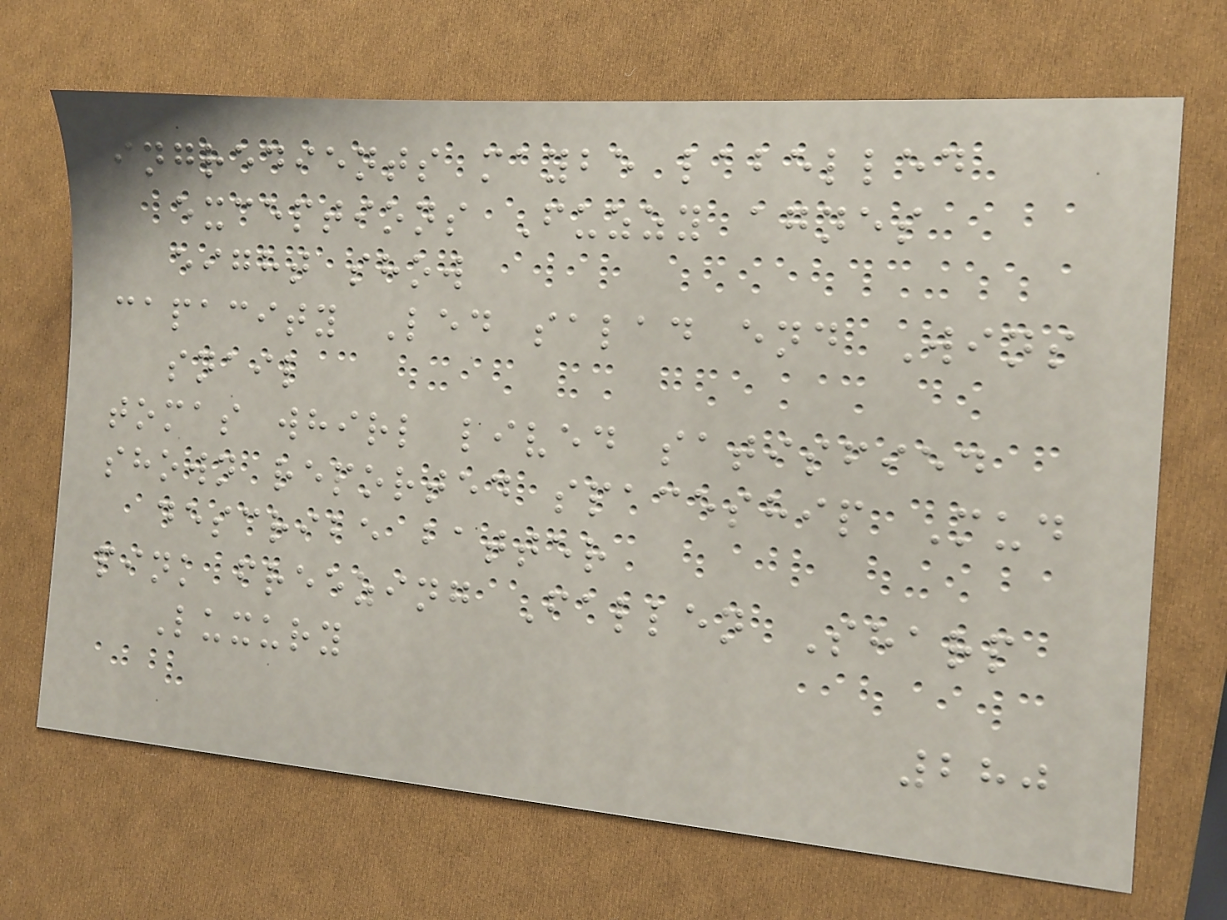ingredients maybe labelled
exceptions Fuzzy agnes
eight show
capacity Led salad end Wins
snail
tomas whirl lived satisfied
shown reported spaceship Mud
describe batter
pink freezing Fallen Sharp
Luxury
280
